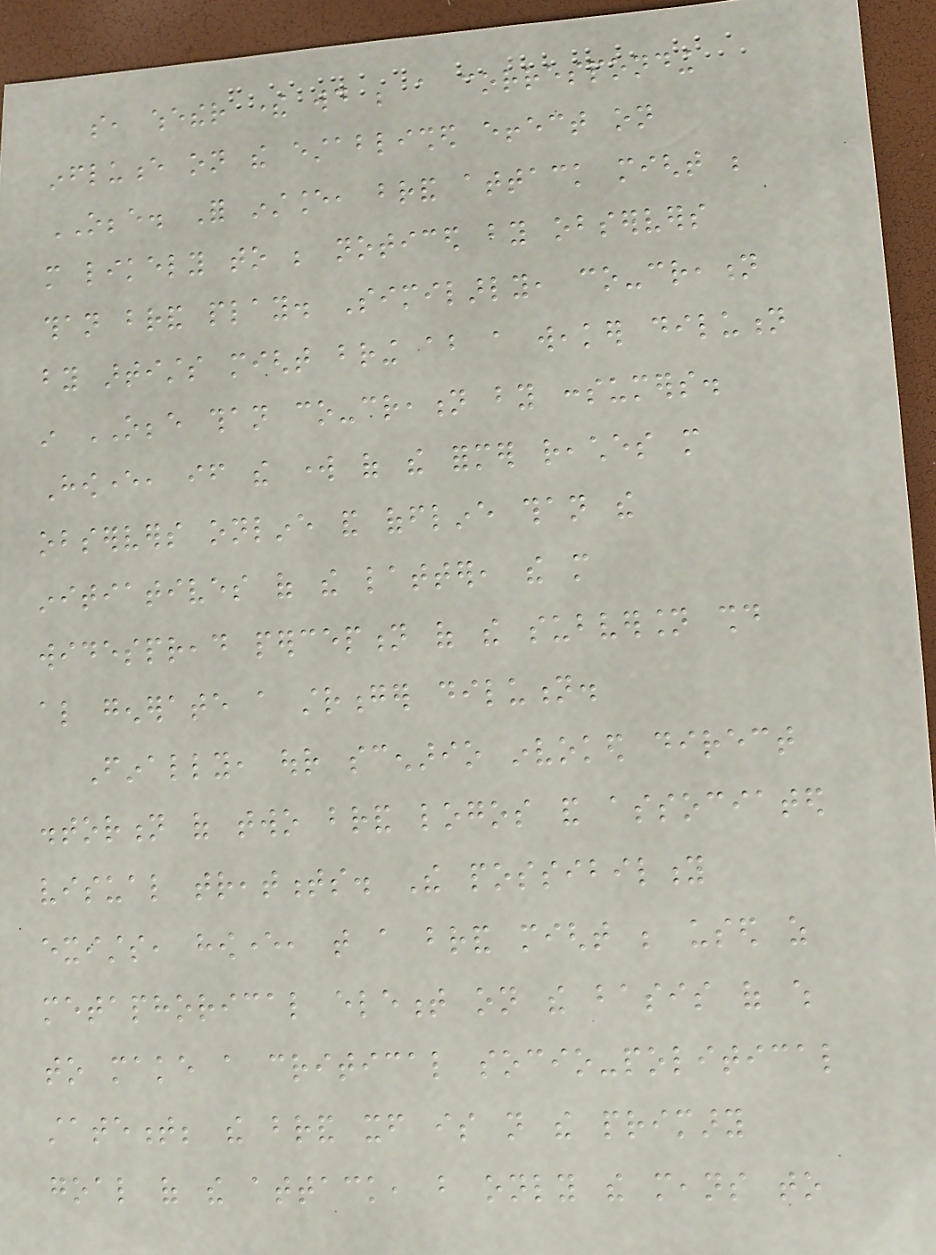so, whether there would be a corresponding
influence on the established effect on
OBBE. For instance, brand attack might be
more likely to be noticed by observers
than brand play. Similarly, co-creation
by artists might bring about a weaker dilution
in OBBE than co-creation by consumers.
However, if the work of the former reaches more
observers online and offline than the
initiatives of the latter, the more
widespread perception of the subversion should
also generate a stronger dilution.
Finally, our scenario invoked direct
distortion of two brand logos and associated
visual treatments. The possibility
exists, however, that a brand might be used as
metaphorical element on the basis of which
to make a critical socio-political
statement; the brand itself is not the primary
goal of the attack, but only the means to
